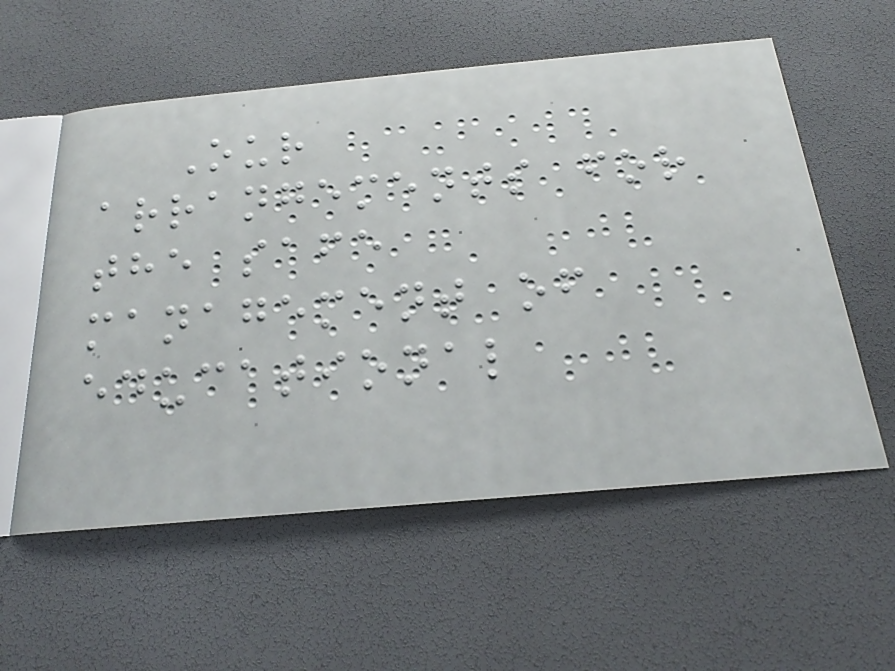Our
arrangements for
the safe
management of
educational
